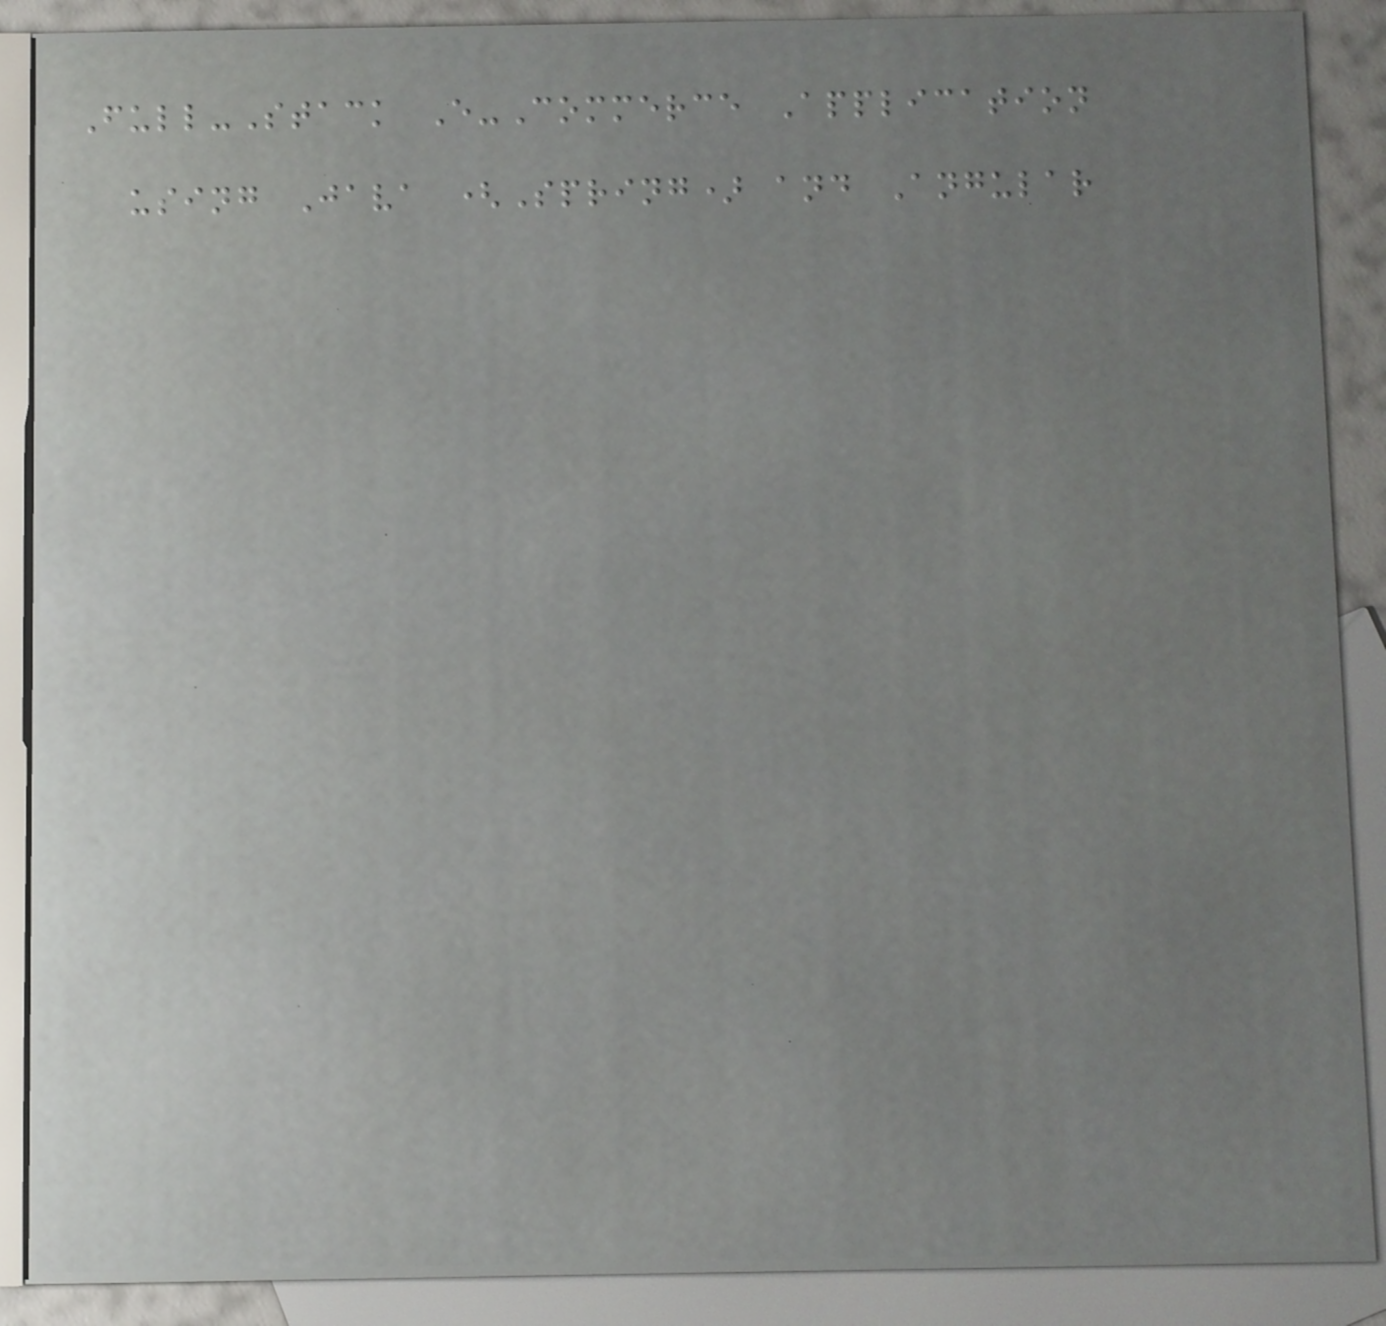Full-Stack E-Commerce Application
using Java (Spring) and Angular
